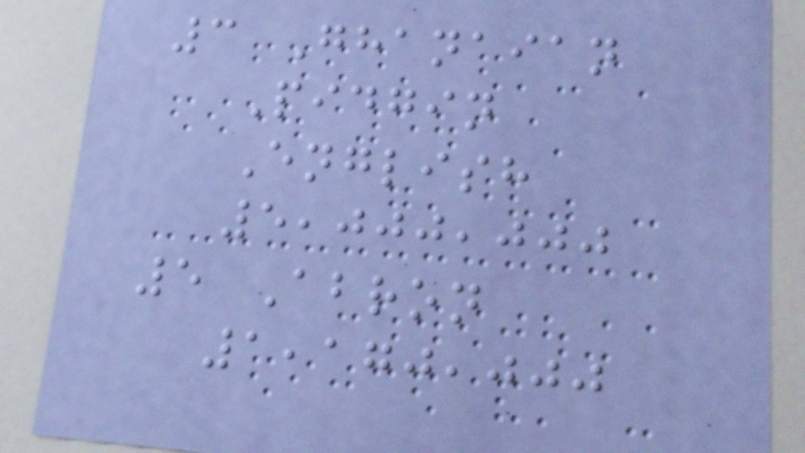3 Ghanaian
Pidgin
English
5,000,000
5 Abron
1,170,000
